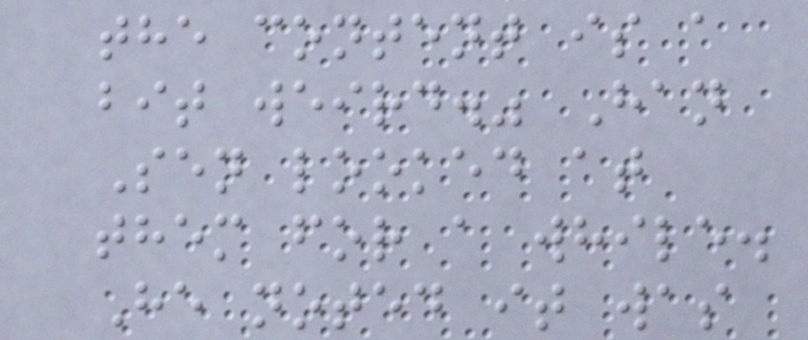the content is a
bit weird." Han
Sen looked at
them for a while.
He noted it was
